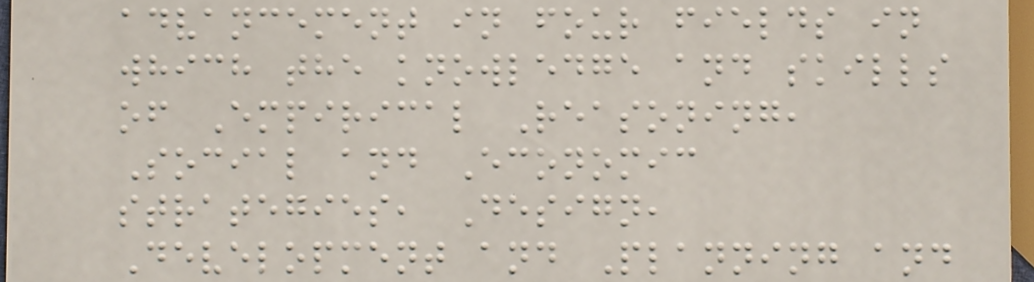advancement in four fields in
which the knowledge and skills
of Empirical Reasoning,
Social and Economic
strategies, Design,
Development and Planning and
